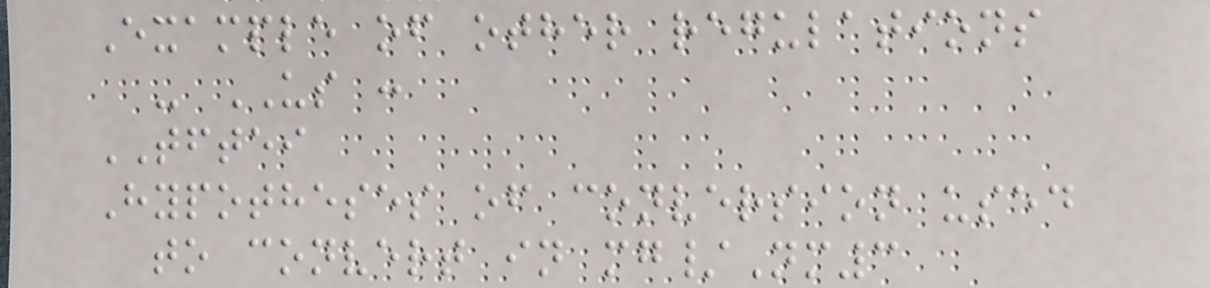Example of other regulations
- US :
TFTEI
Hypotheses of conversion used
to convert in mg/Nm3
